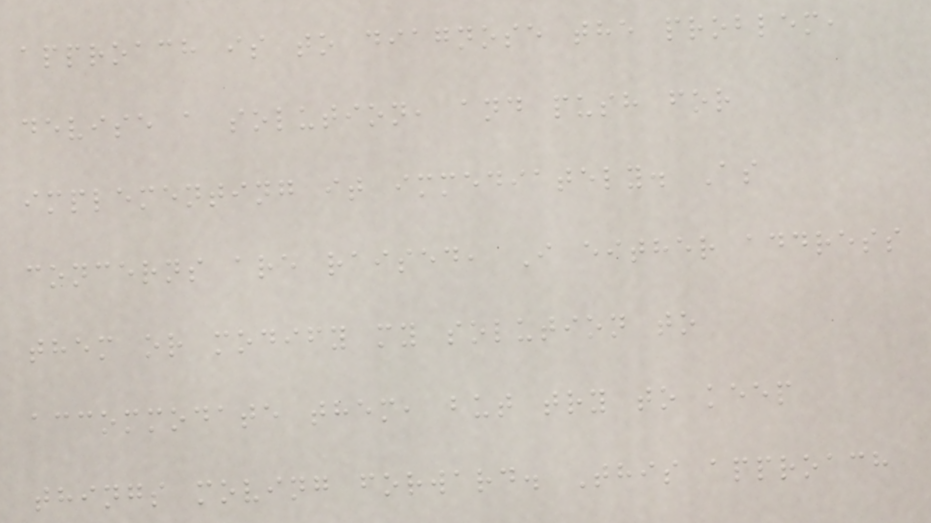approach is to diagnose the problem,
devise a solution, and push for
implementing it immediately. As
concerns are raised, I either address
them or modify my solution to
accommodate them, but try to keep
things moving forward. This approach
